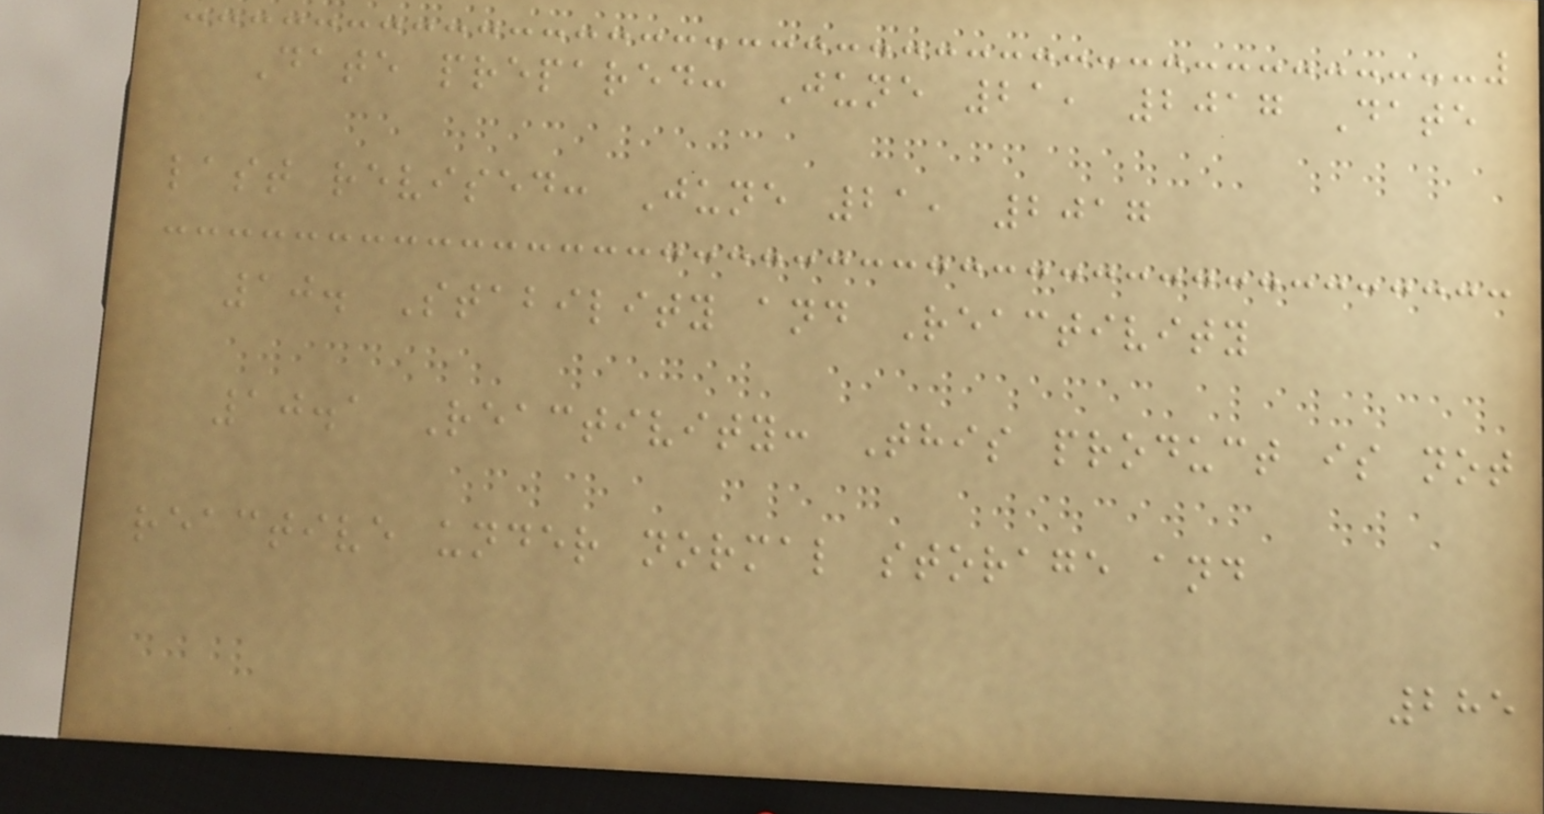Date prepared: June 21, 2017 Date
last revised: June 21, 2017
10. Stability and Reactivity
10.1 Reactivity: This product is not
reactive under normal storage and
285
